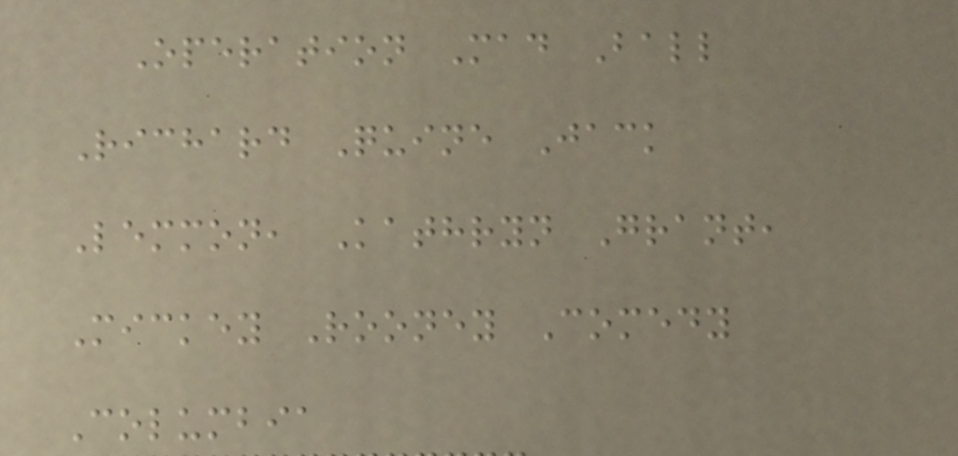Operation Mad Ball
Richard Quine Jack
Lemmon, Kathryn Grant,
Mickey Rooney Comedy
Columbia
